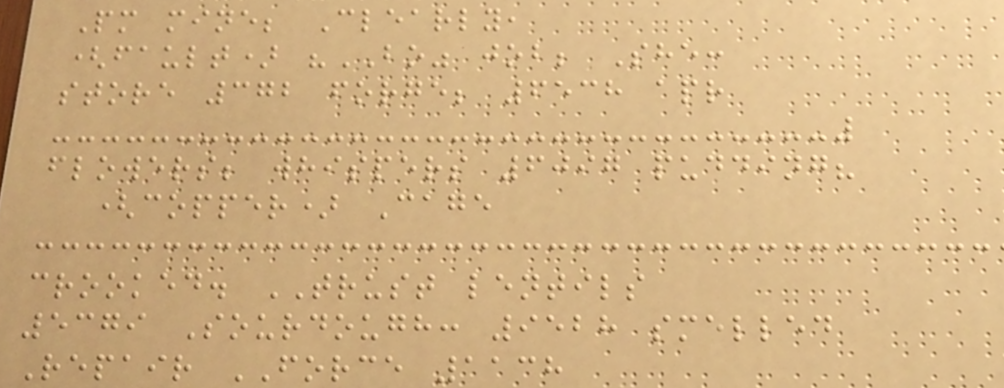Pm mine; Clearly,
(fault) "BO" job; She:
store 372 forge; 6538 apr
flowers; whispers 6097 pudding?
(copper) Cage
crooked. TRUST lentils
5379 Sourdough: 9528 smelled
Repair FORCE 1138
